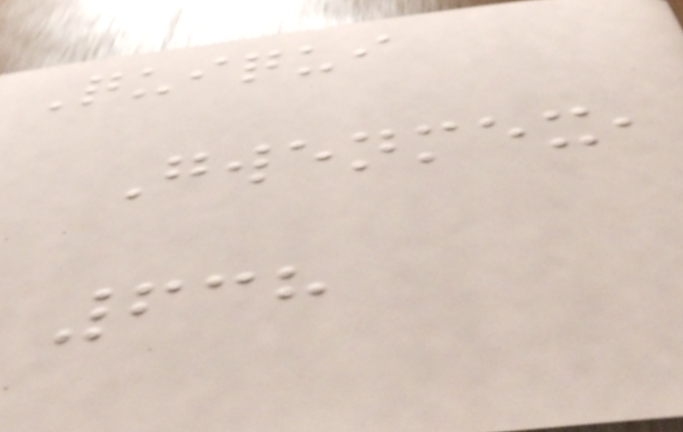Quiqui
Gwenmex,
638
